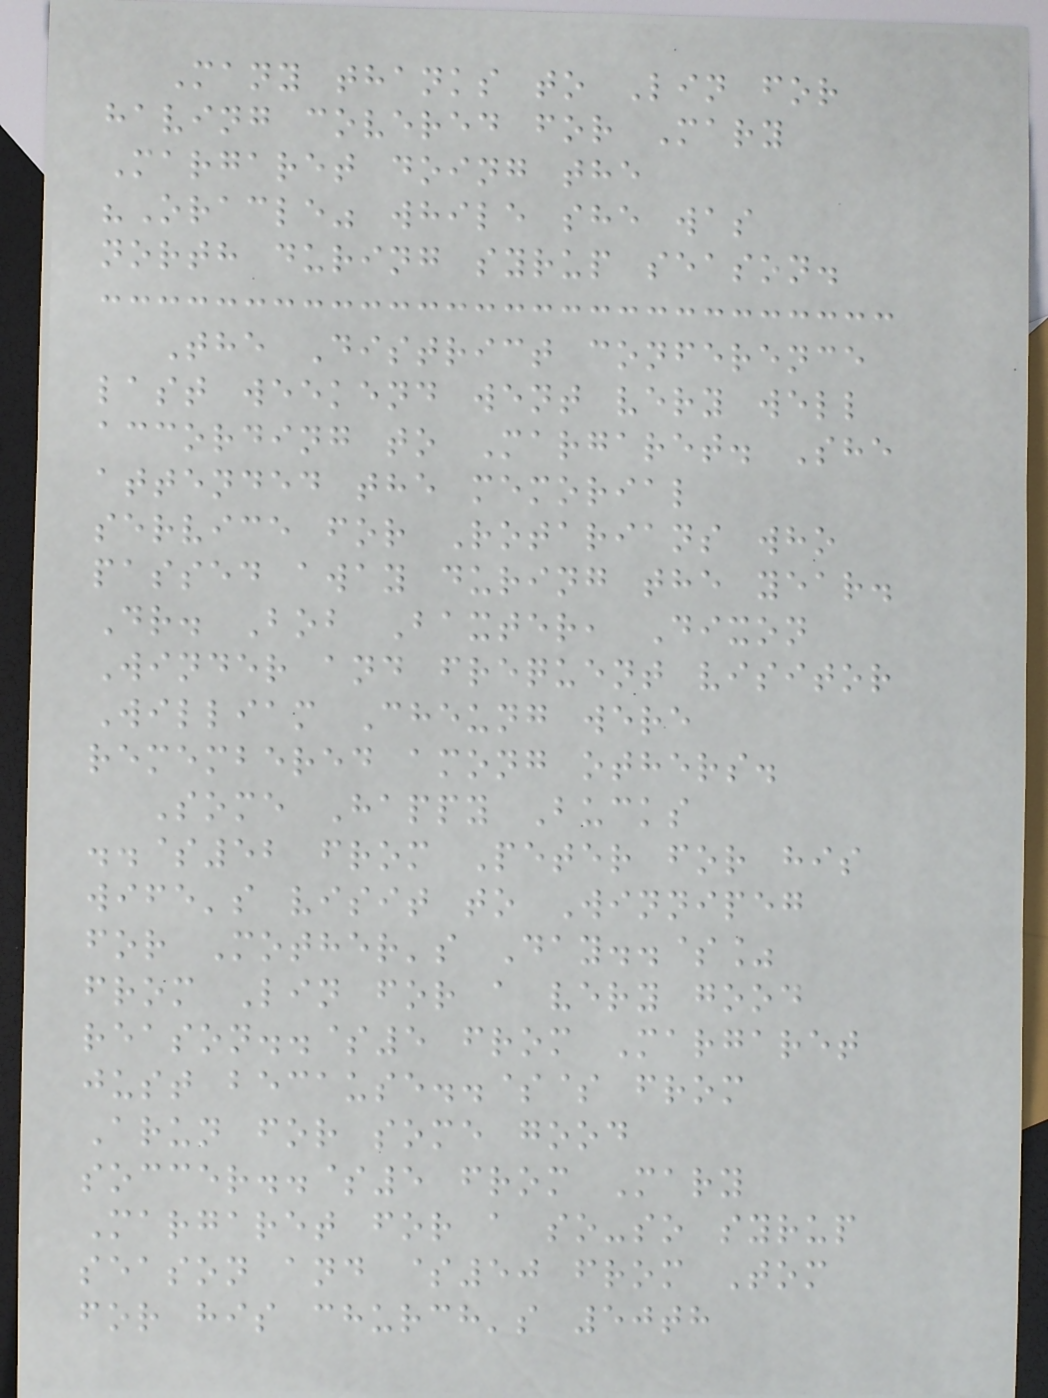Many thanks to Lin for
having covered for Mary
Margaret doing the
"Oracle" while she was
north during syrup season.
The District conference
last weekend went very well
according to Margaret. She
attended the memorial
service for Rotarians who
passed away during the year.
Dr. Bob Baxter, Dixon
Winder and frequent visitor
William Cheung were
remembered among others.
Some Happy Bucks
..$52 from Peter for his
wife's visit to Winnipeg
for Mother's Day..$%
from Lin for a very good
reason..$5 from Margaret
just because..$$ from
Arun for some good
soccer..$5 from Mary
Margaret for a so-so syrup
season and $50 from Tom
for his church's 50th
